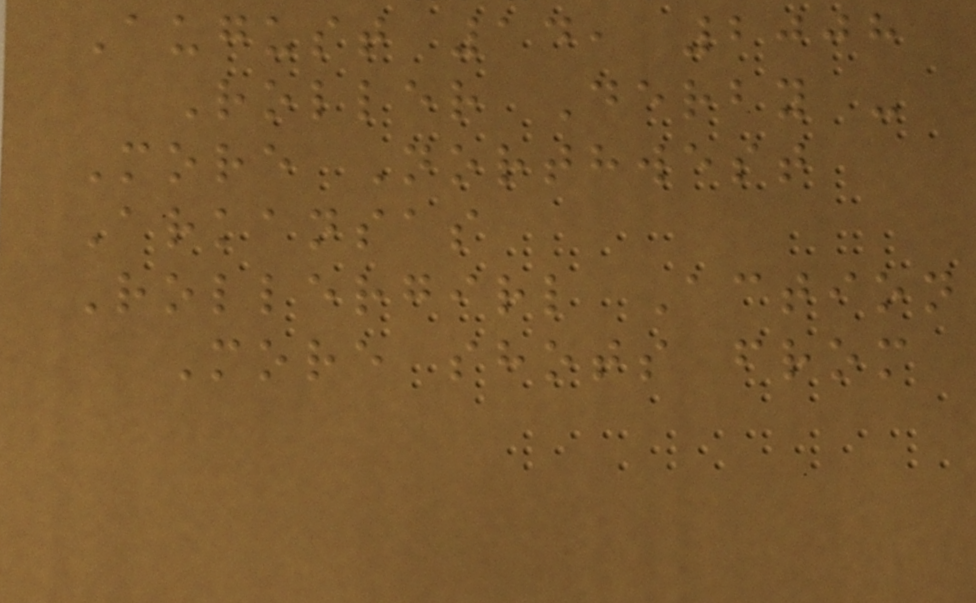August 14, 2008
Roller Derby -
More Northwest
Arkansas
Rollergirl Action
More shots from
